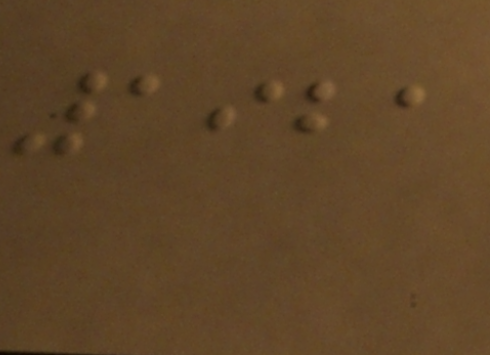1921
